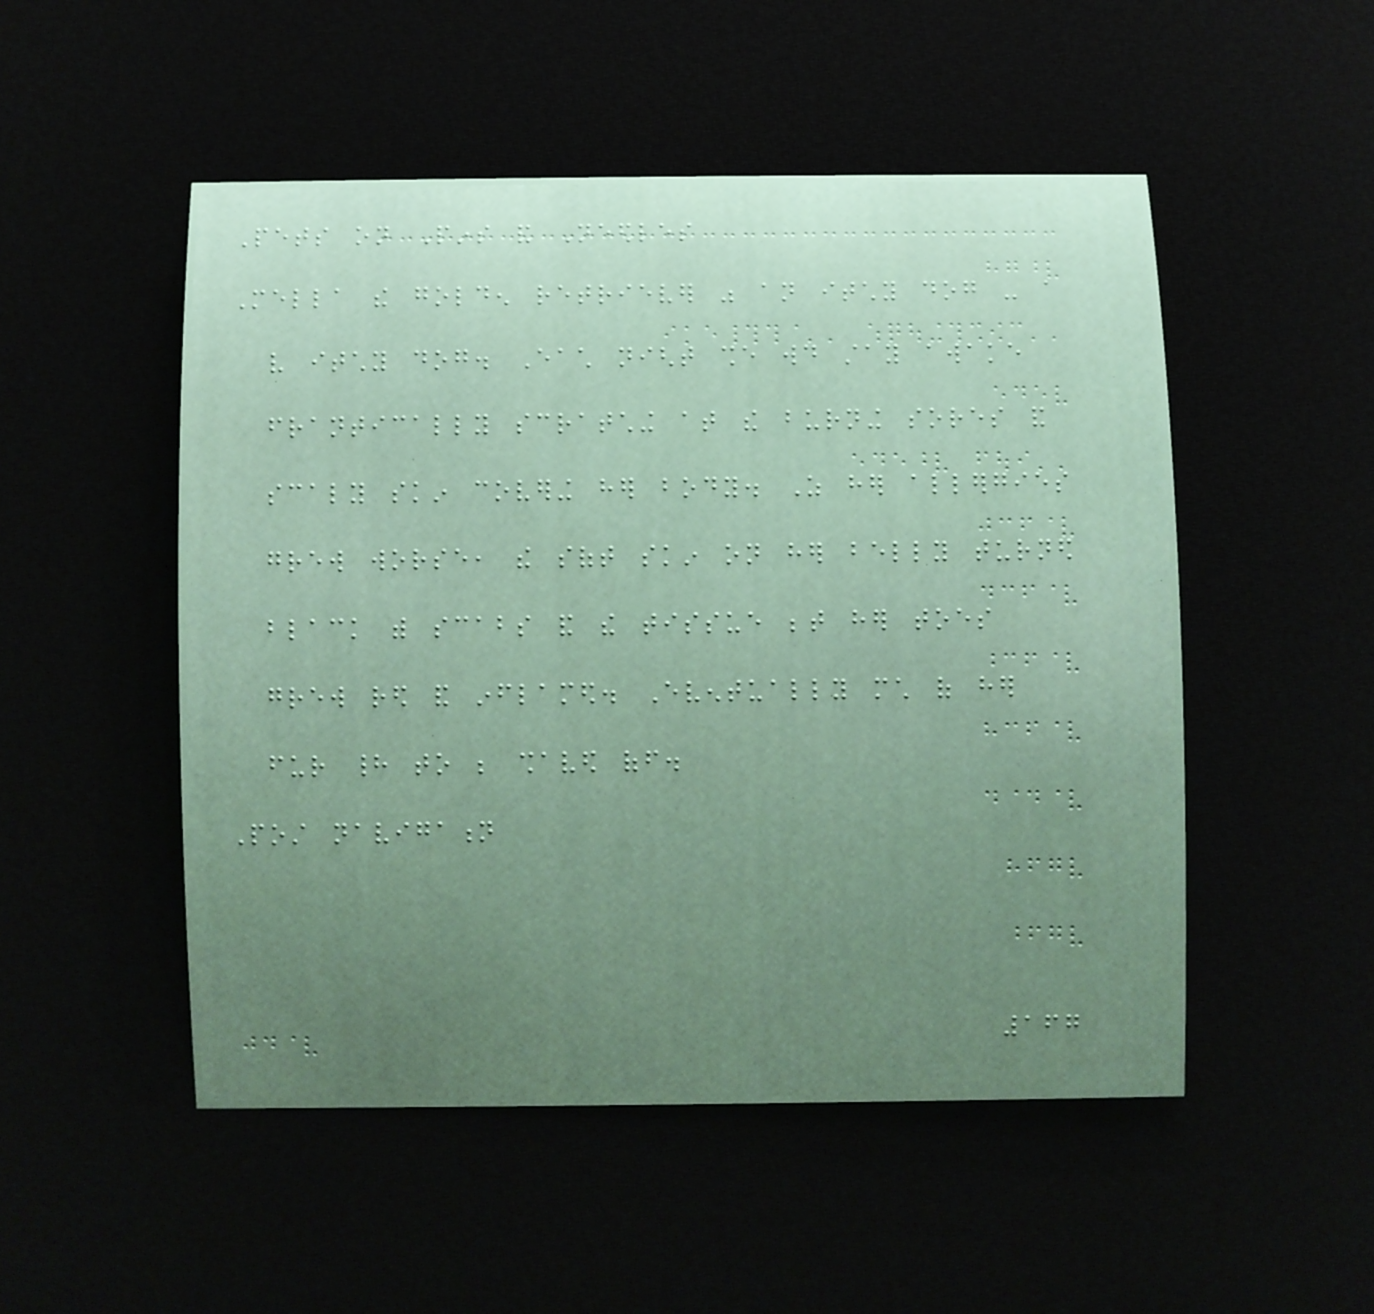Pets on Pins and Needles
Mella the golden retriever was an itchy dog - a
very itchy dog. Each night she would stay awake
frantically scratching at the burning sores and
scaly skin covering her body. As her allergies
grew worse, the soft skin on her belly turned
black with scabs and the tissue between her toes
grew red and inflamed. Eventually much of her
fur had to be shaved off.
Post navigation
167
